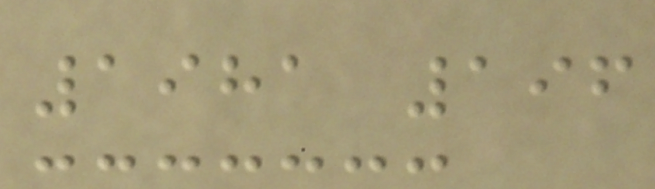1981 196
